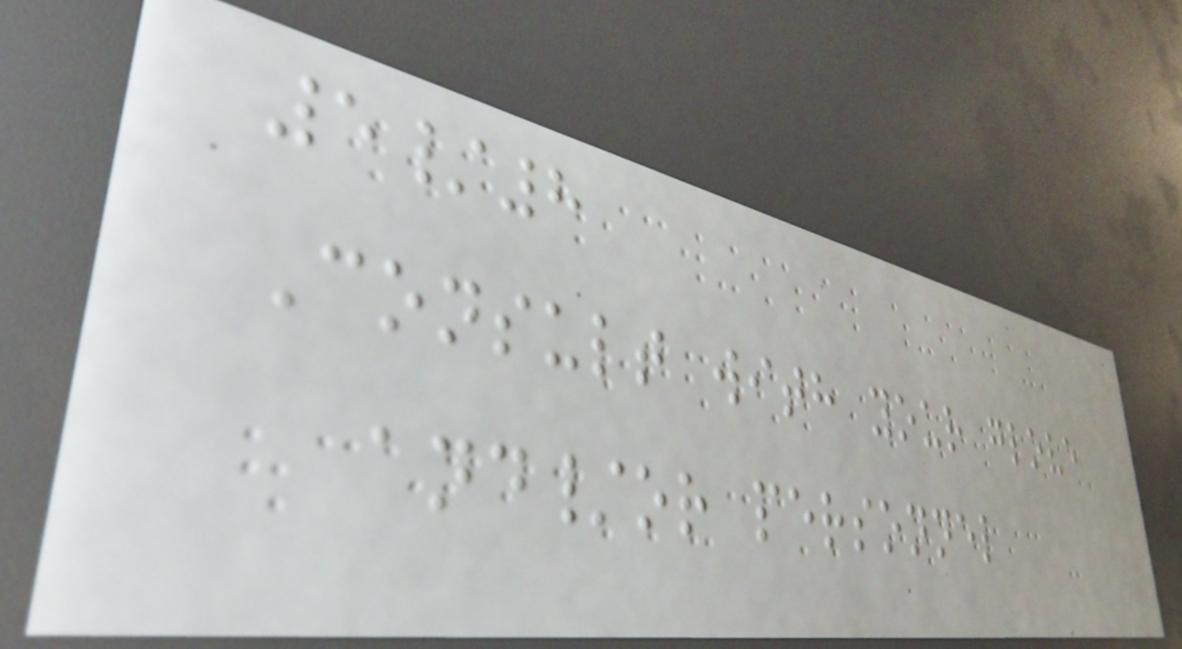5/8
Consult with your glove
and/or personnel
